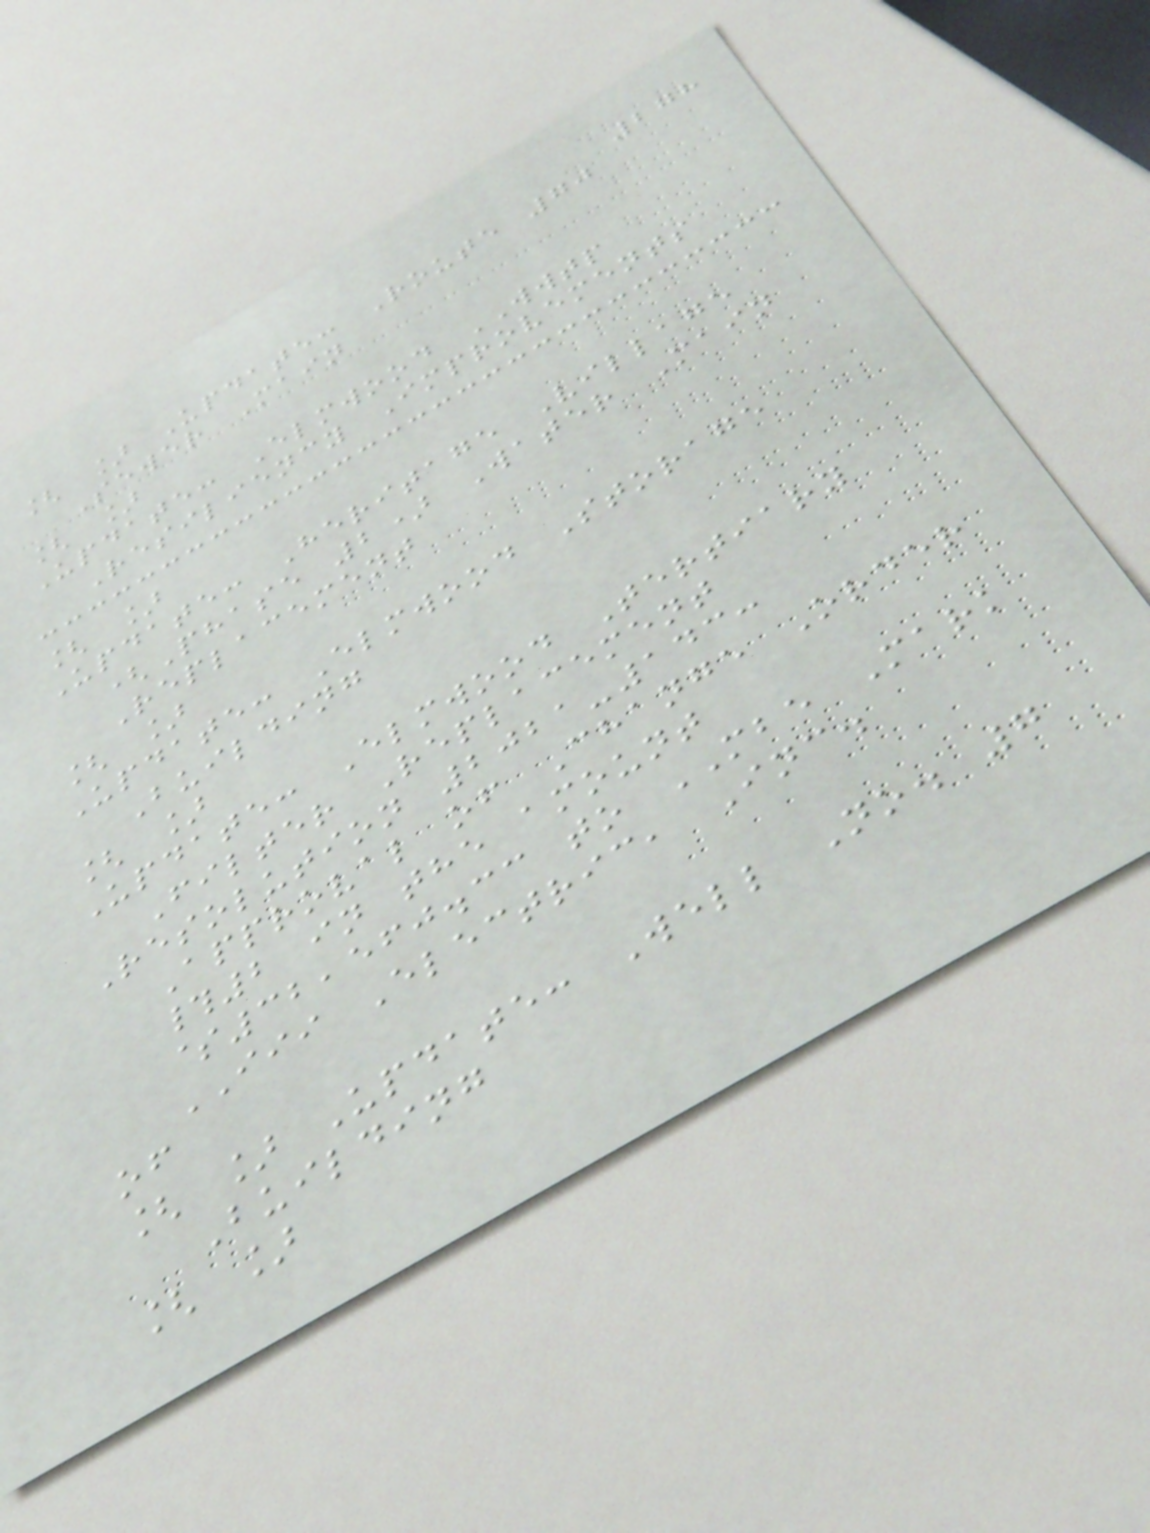278
[ ] Update: Route 70
Sewer Main
[ ]
Update: Elmwood WWTP
Resiliency Improvements
[ ]
Update: Heritage Village
(Phase 2) Water Main
Replacement
[ ]
Update: Elmwood Storage
Building
[ ]
Update: Elmwood Tertiary
Filter Replacement
Resolution 2021-143:
Approval of Change Order
#2 in the amount
$32,560.33 to MBE Mark
III Electric, Inc.
of
[ ] Update: Well No. 7
Building
[ ]
